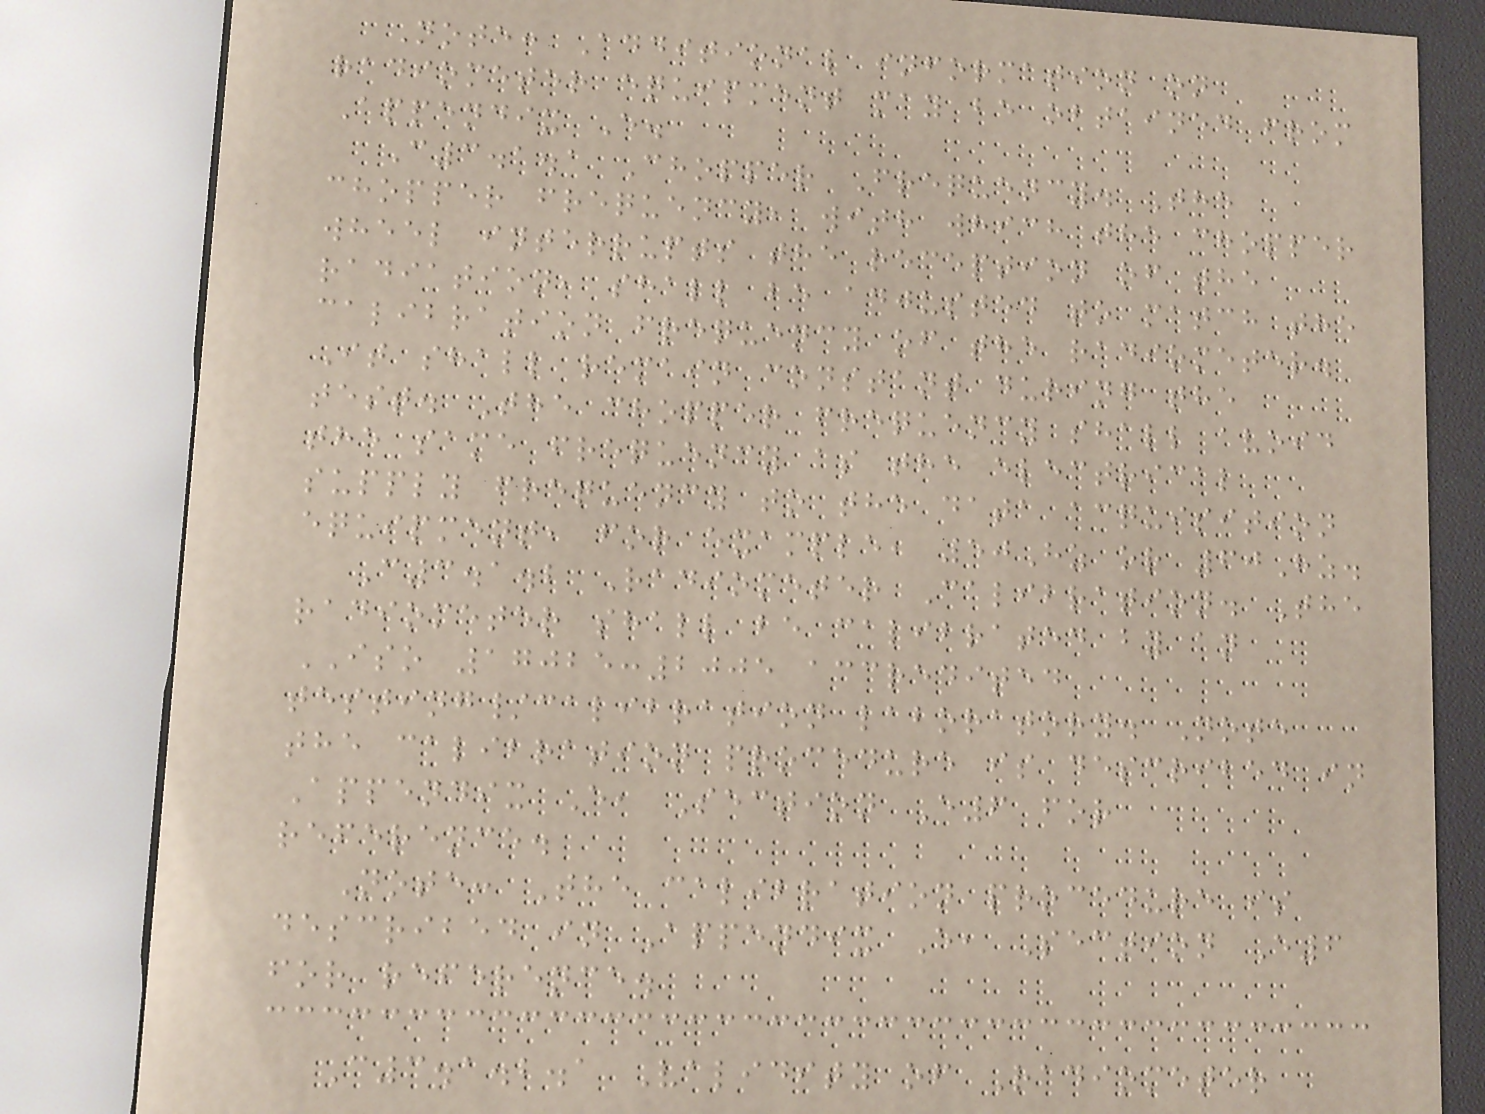Note: Additional information on
radiometer equipment may be obtained from
Appendix E.
C3.1.1 Chopper Frequency. The
chopper frequency, with which the chopper
wheel interrupts the reception of the
radiation, shall be adjusted to match the
calibration frequency of the radiometer.
It shall remain constant during the
test. The chopper frequency shall avoid
the same frequency as the electrical
supply frequency to the data acquisition
equipment, for example, 50Hz or 60Hz.
C3.1.2 Radiometer Calibration. The
radiometer shall be calibrated by an
ISO 17025:2005 accredited
testing/calibration laboratory. Note
the calibration procedure is described in
Appendix E, Section E6 for
reference.
Note: The calibration procedure is
described in Appendix E, Section E6
for reference.
C3.1.2.1 Validity of Radiometer
